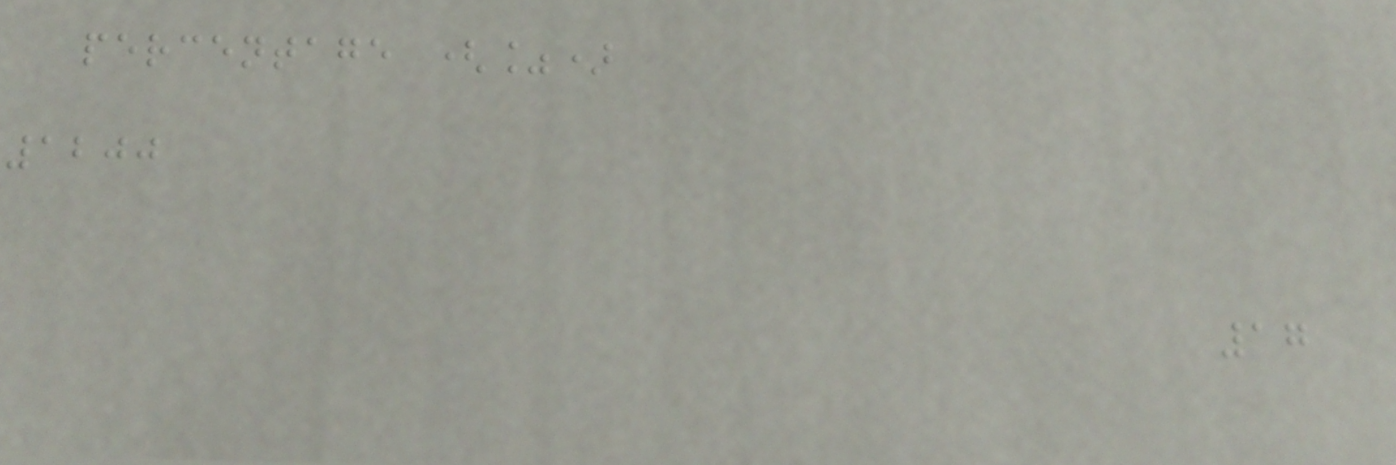percentage (%)
1200
17
